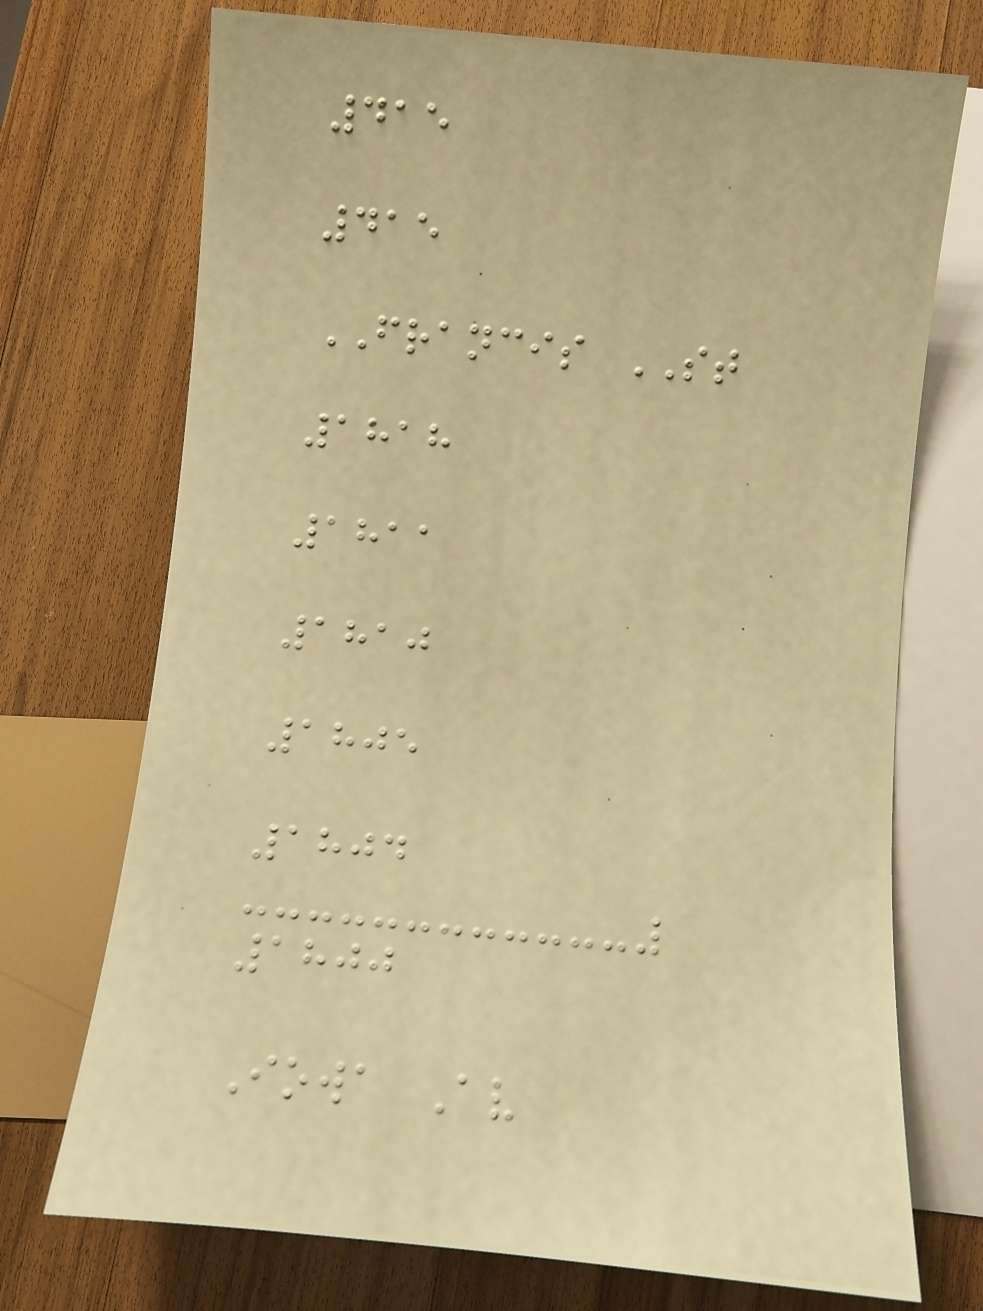415
415
FRANCIS ST
1818
1811
1810
1805
1804
1800
Iowa Av
